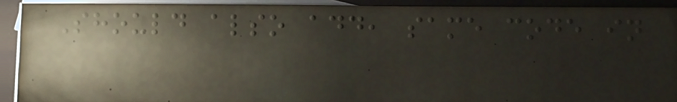Should also add, same code in
